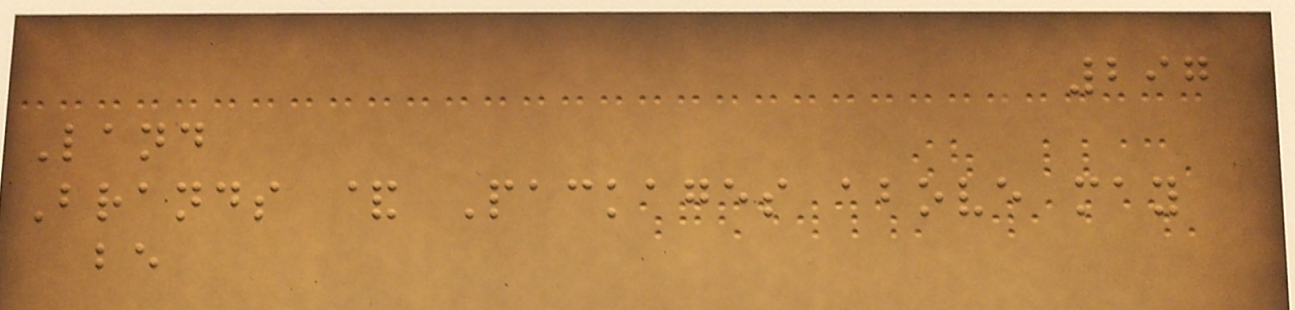297
Land
Brands & Packages above may
be
